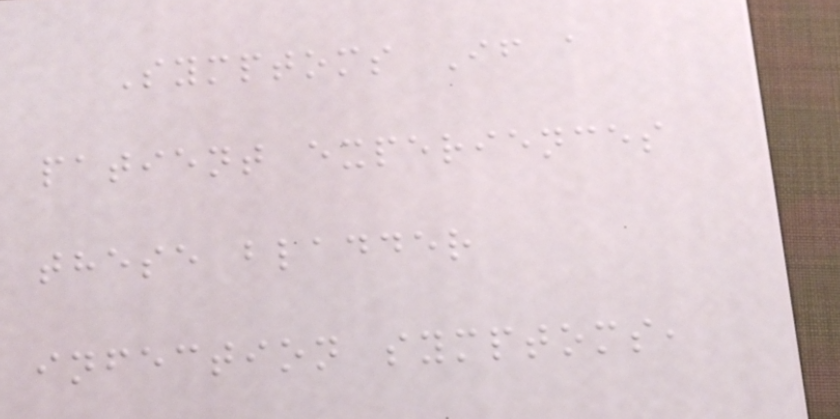Symptoms If a
patient experiences
these bladder
infection symptoms,
